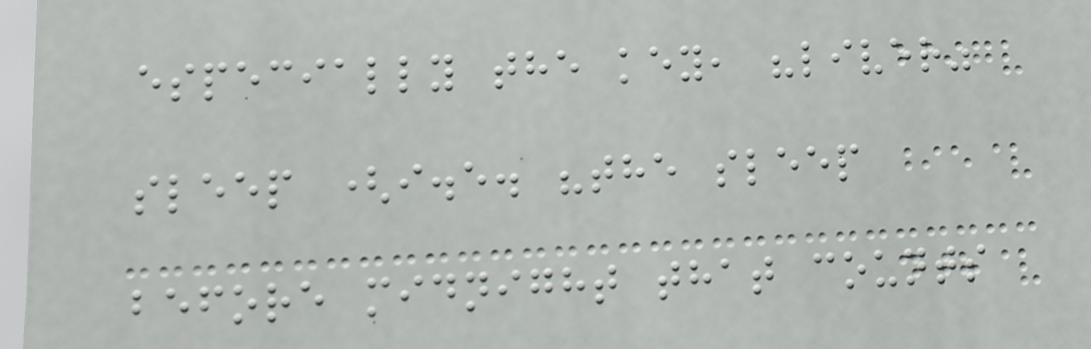especially the key, "liver"
sleep (i.e. "the sleep
before midnight that counts
